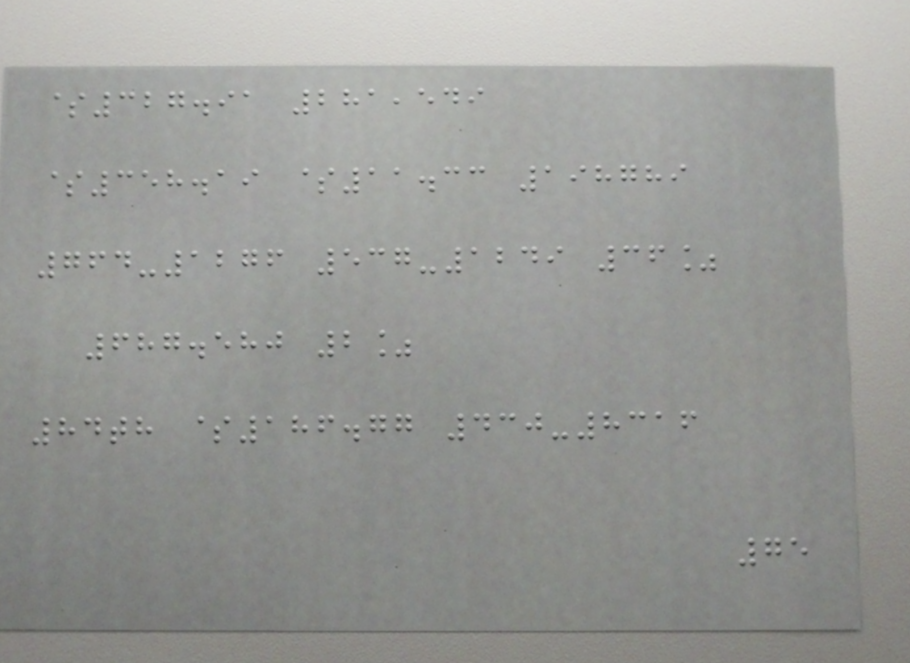$327.91 281,549
$358.19 $11.33 198789
764-1276 537-1249 36%
687.580 2%
84th $186.77 430-8316
75
